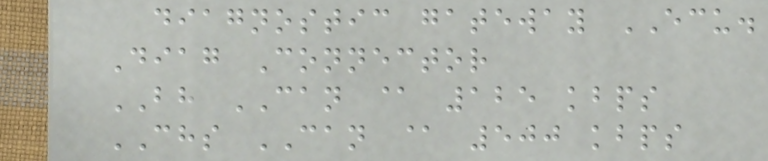diagnostic gateway ECU.
Diag Connector
BH CAN @ 125 kbps
CHS CAN @ 500 kbps
